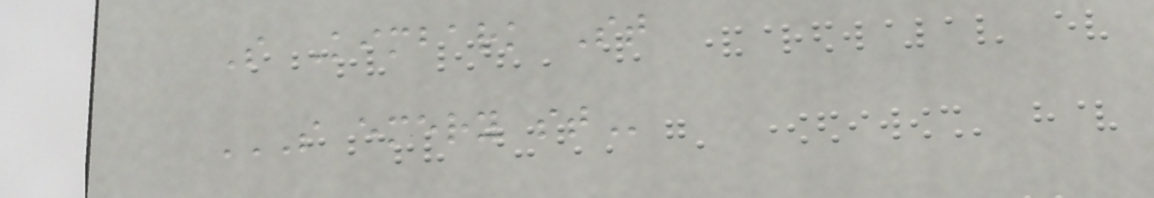S Kimbark St
S EMERY ST
